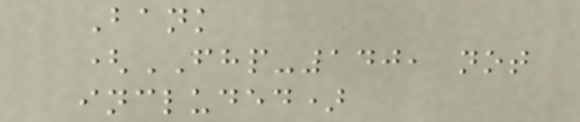Bank
(FHP-140, not
included)
